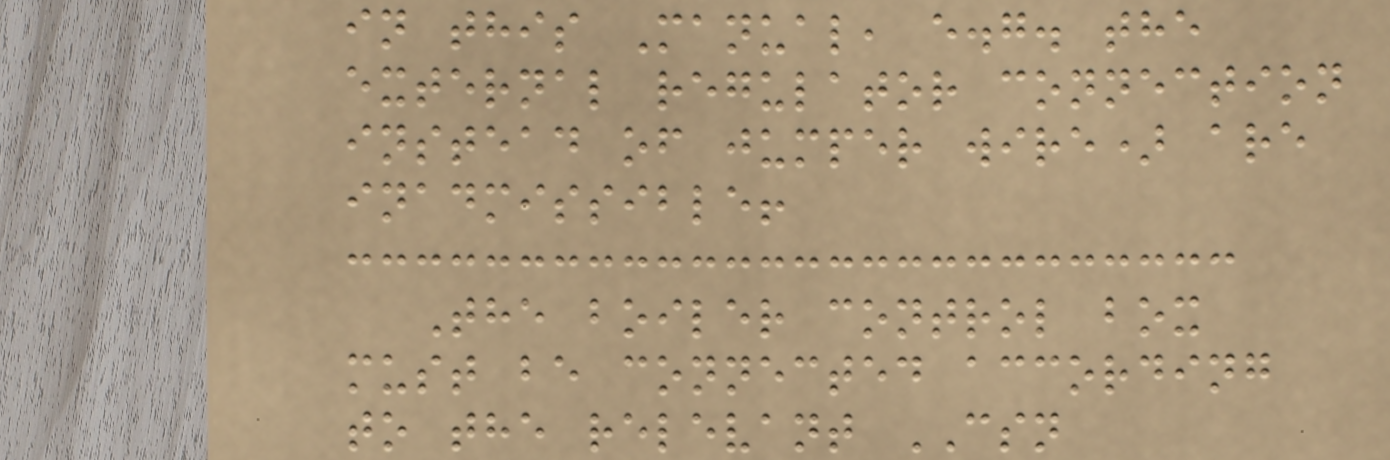in this Manual, e.g. the
external regulator connection
instead of jumper wire) are
inadmissible!
The boiler control box
must be connected according
to the relevant CSN
